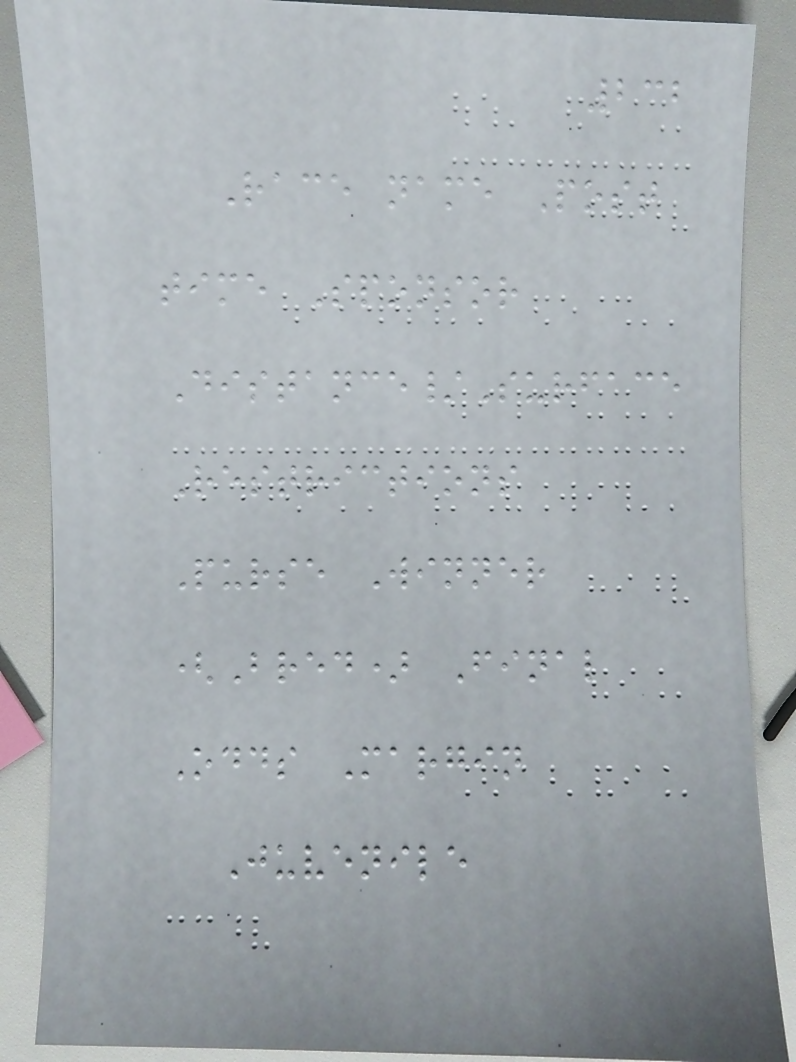232
Race name Post
time Sponsor
Distance/Surface
Restrictions
Purse Winner
(Bred) Final
Odds Margin
Juvenile
